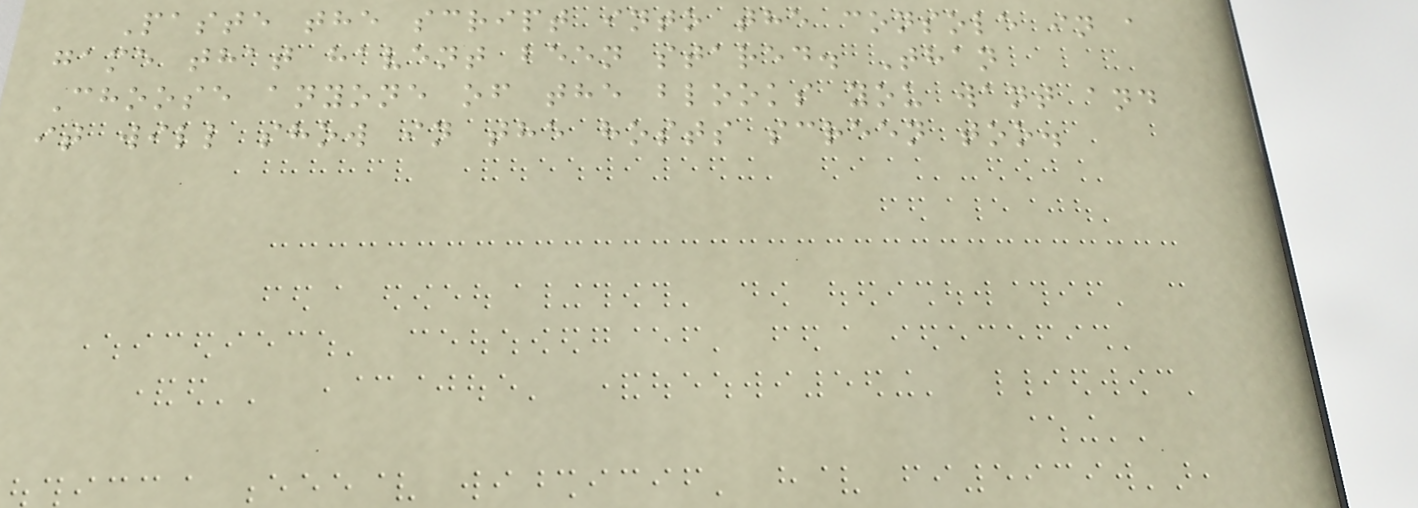Paste the script into the console in a
game that havent been stared. Than
Choose anyone of the blooks you want and
it will show in the hosts screen too.
